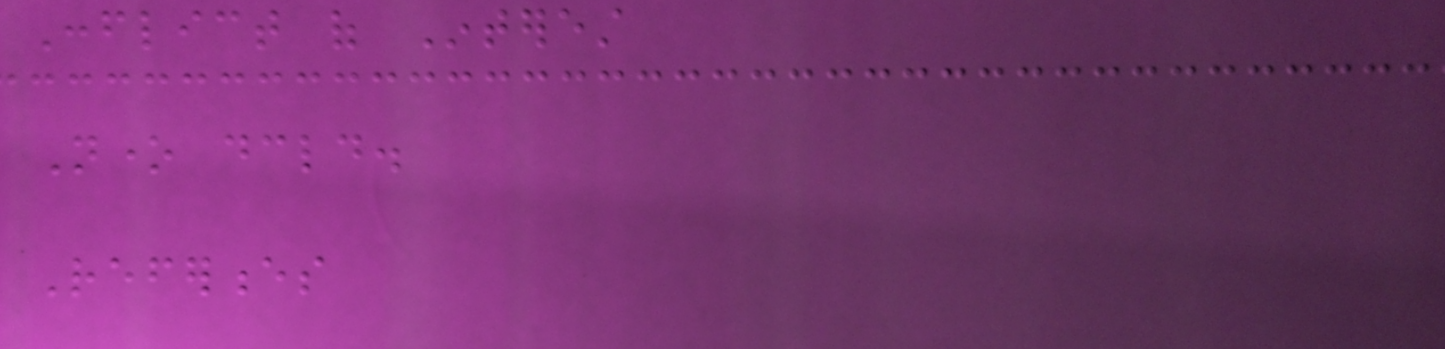Conflict of Interest
None declared.
References
